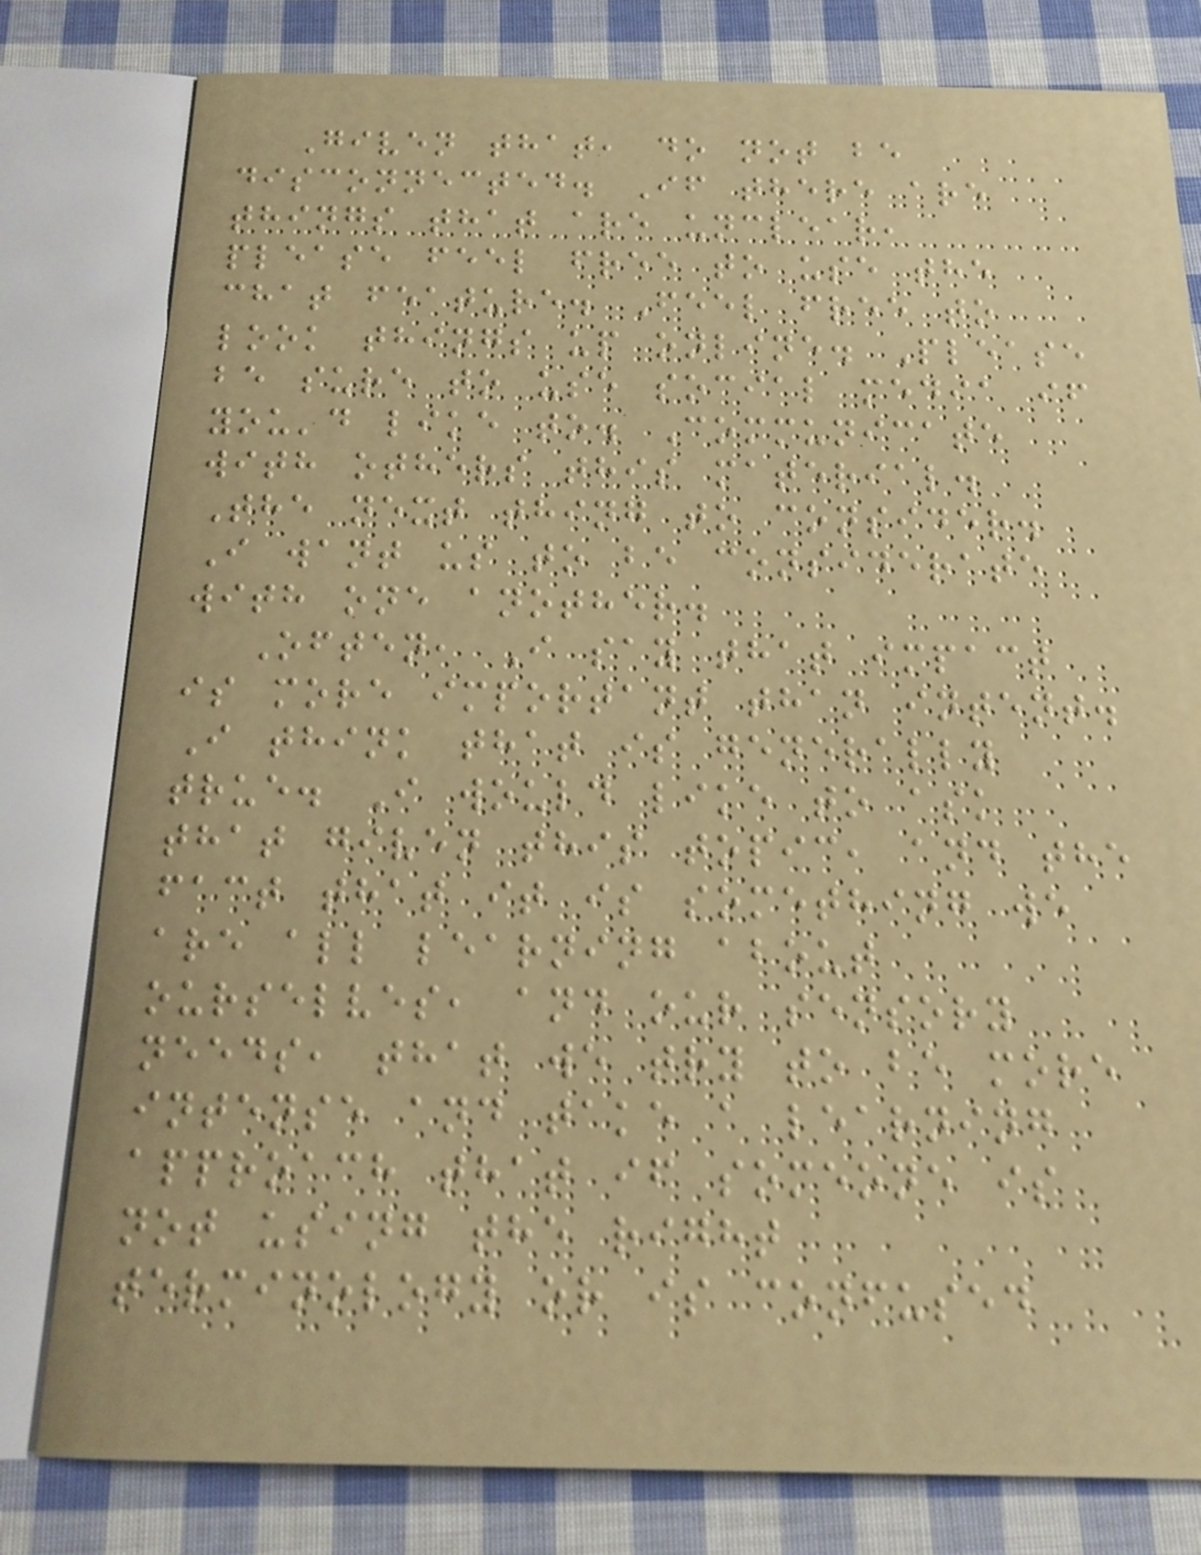Given that, do not be
disconnected. If there are
things that are unclear,
please feel free to use the
chat feature. Feel free to
look things up online. Please
be sure to use social media if
you'd like to. Communicate
with others this material.
The next thing to consider.
I want us to be considerate
with one another.
Often, I say that impact
is more important than intent.
I think that is generally
true. I would like to ask
that given this topic, and the
fact that it is something we
are all learning about
ourselves, and our sensory
needs, that we try to be more
intense and take a learning
approach that if someone is
not using the right
terminology or is confused
